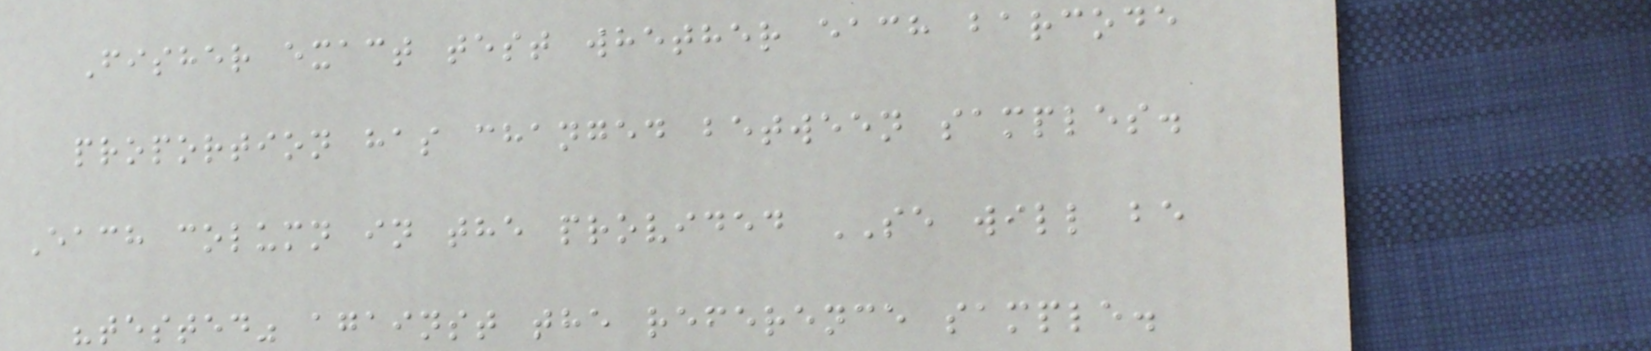Fisher exact test whether each barcode
proportion has changed between samples.
Each column in the provided SE will be
"tested" against the reference sample.
